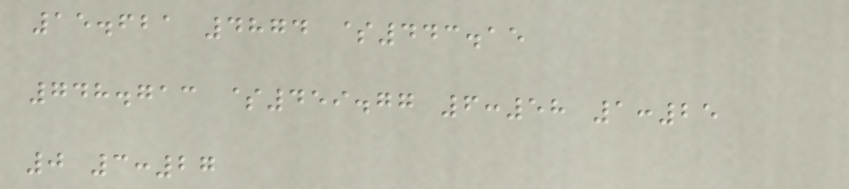15.621 4874 $443.15
748.713 $459.77 6:58 1:25
0 3:27
